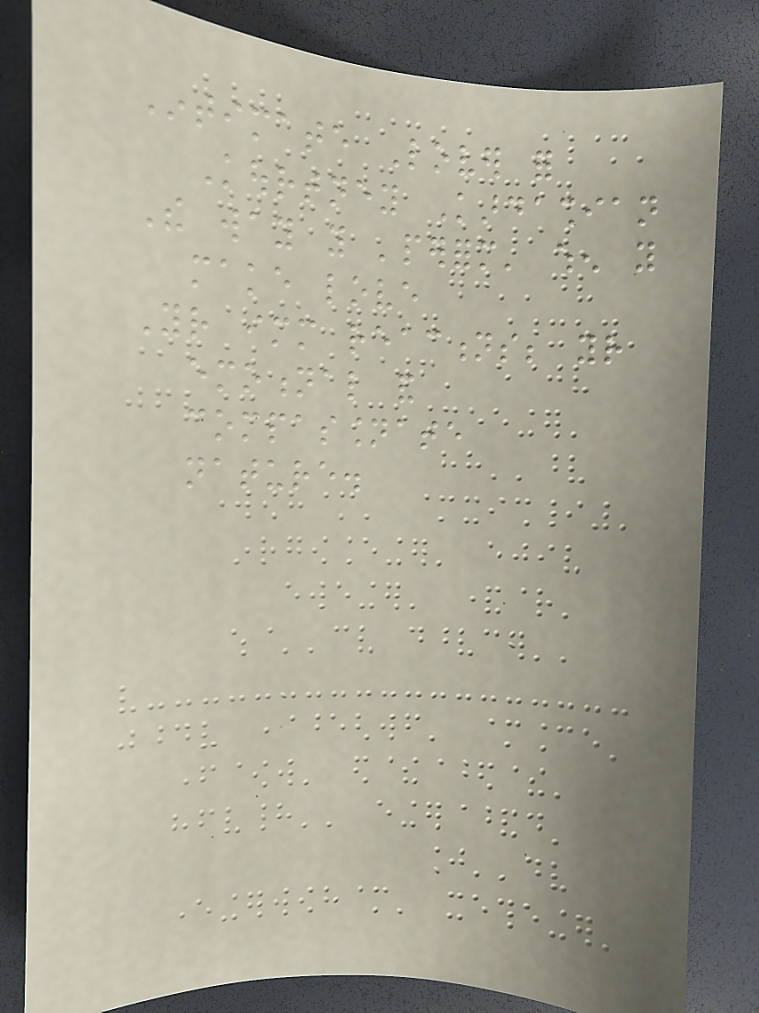Intimate Lover for
Kourtney Kardashian
The way you 'perform' when you
make love
Your immediate reactions; your
emotional and
compassionate
nature.
